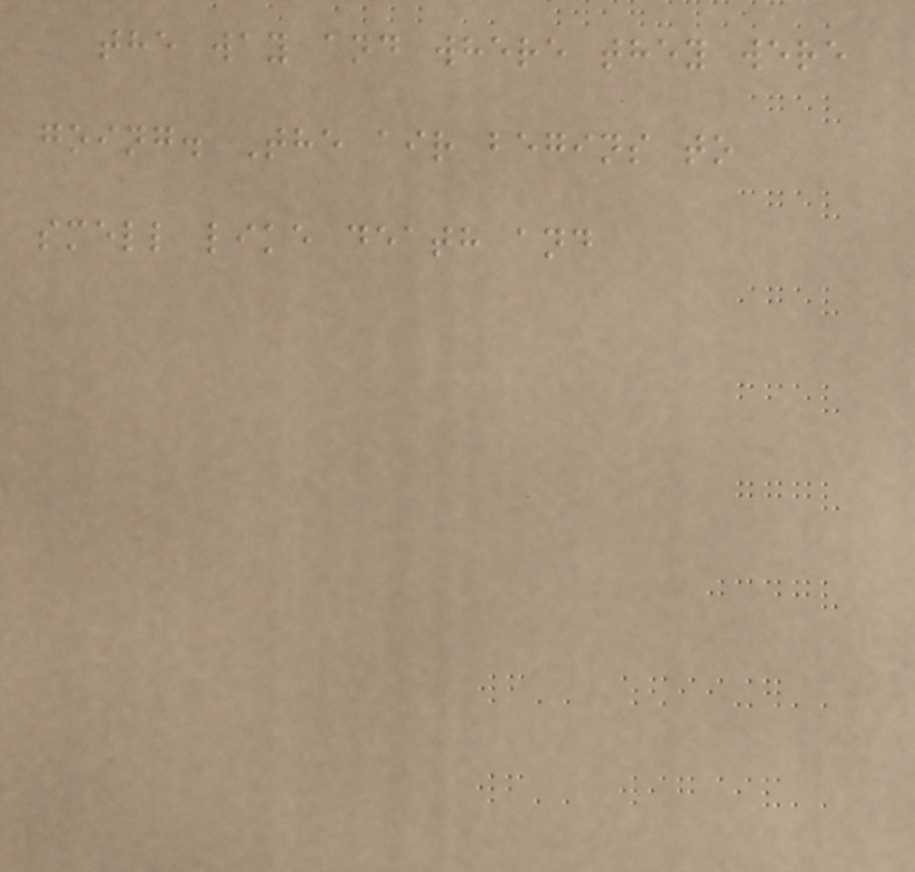the way and where they were
going. The air begins to
smell like death and
